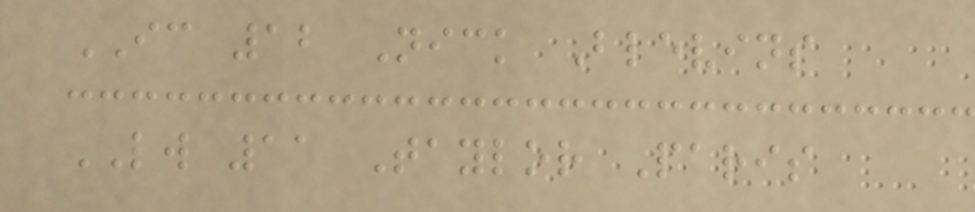IC 12 Nick Blevins
LW 11 Taylor Paris
